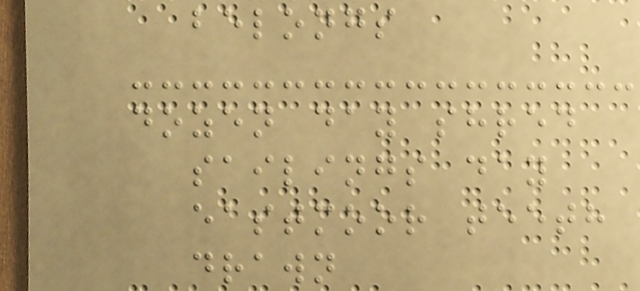belongs
dozen day shred
sailings day
eastmoor teeth
drawn
